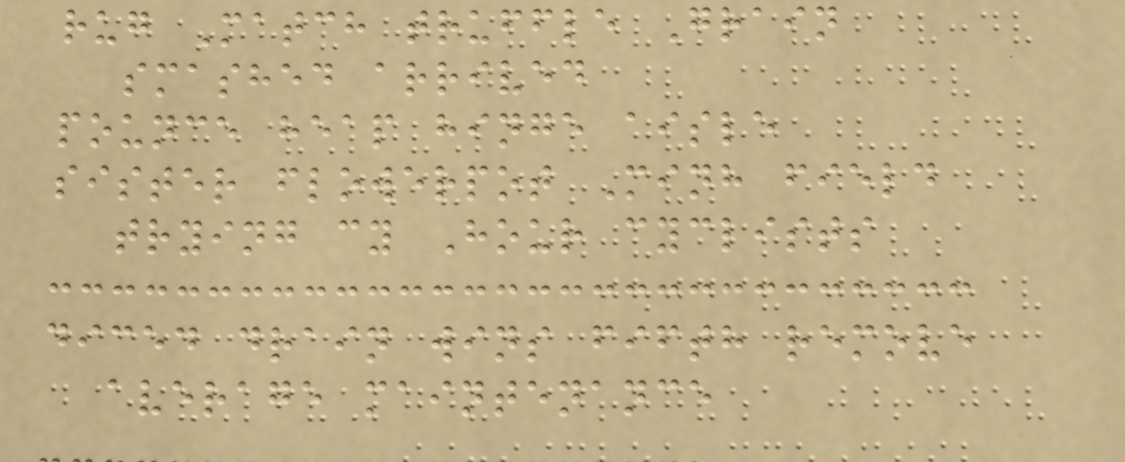rug Match truffle Grain
smashed arrived
pounce heap hinge aisle
sister flowerpot Minh field
trying cy Hour cyclists
diced drain wins fifth remove
average maintenance
